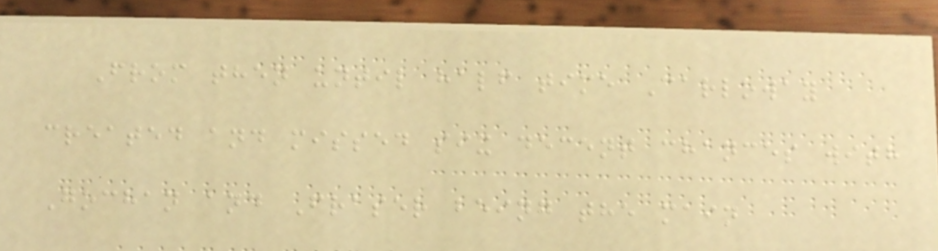From then until half time Carloway
created and missed six decent chances with
Gochan and Fraser being the main
